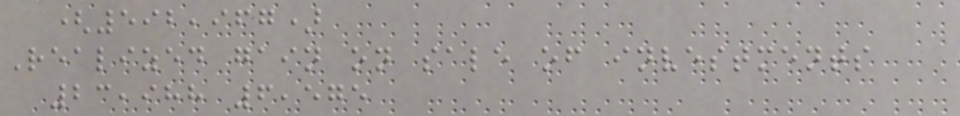(592,967)
Realized gain on sale of investments
23,988 6,575
